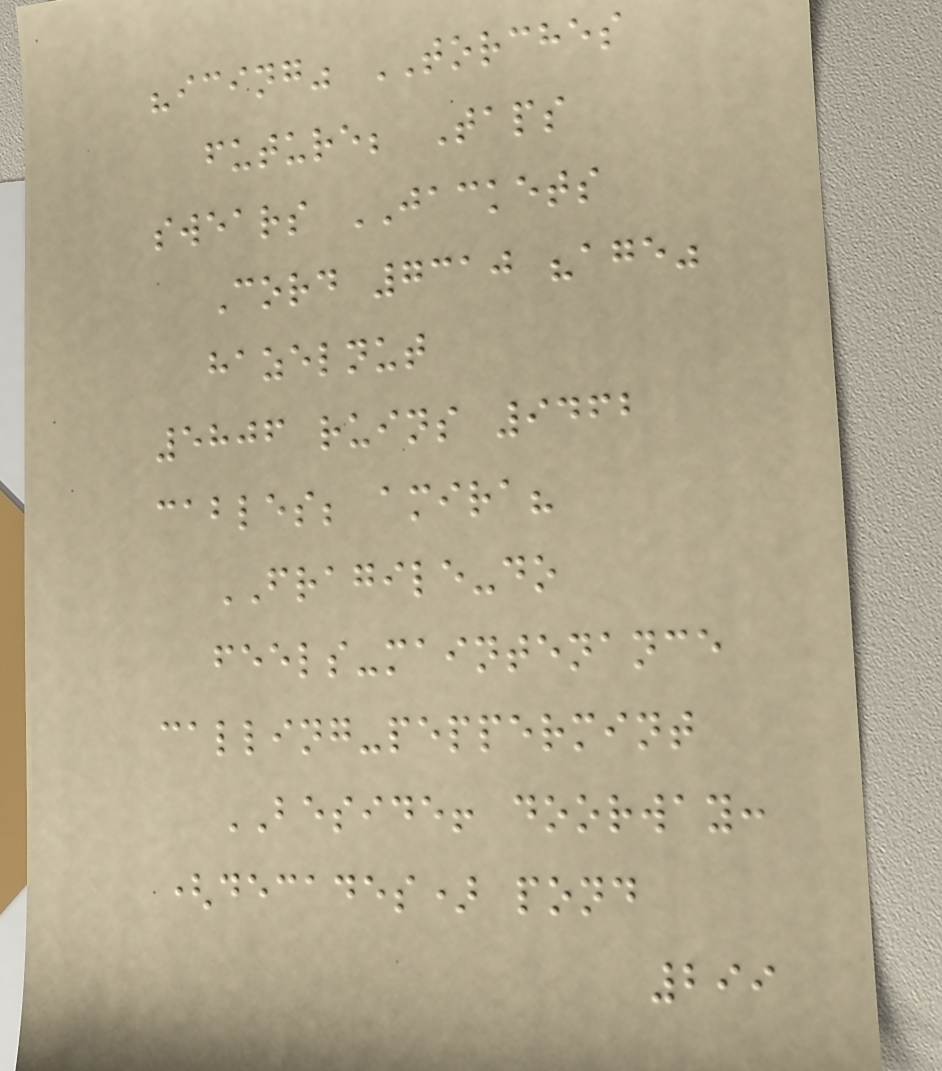"icing" TORCHES
future; Taps
swears JACKETS
Cord 7310 "age"
hazelnut
5806 ruins 9462
cables; amira?
FRAGILE-do
feels-maintenance
calling-peppermint
BESIDE! doorway:
(decades) pond
299
